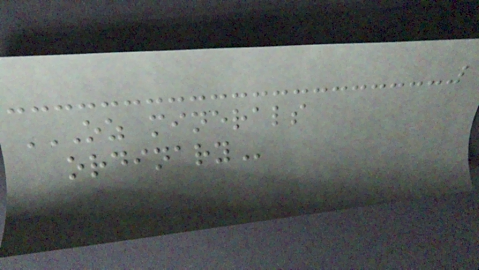OZ MINERALS
ORDINARY
